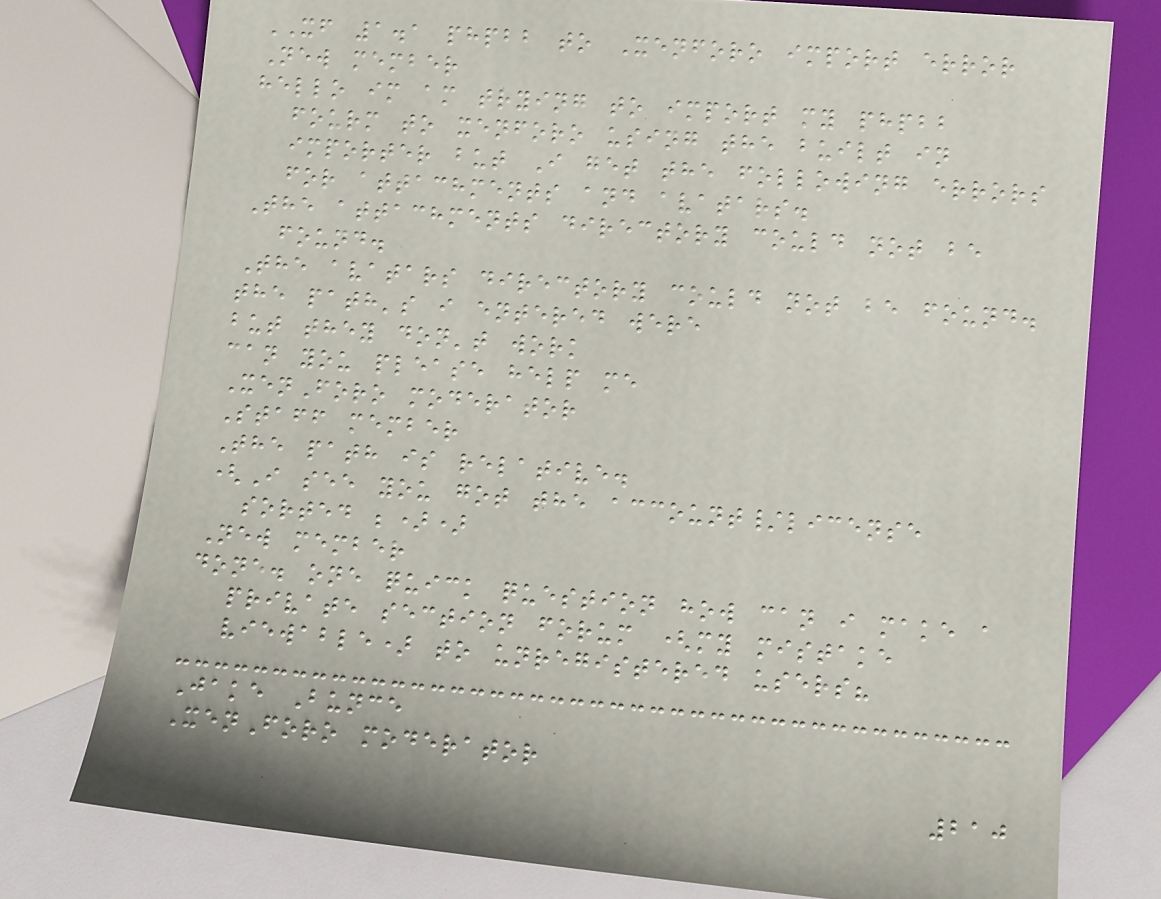XF 1.1 phpbb to Xenforo import error
New member
hello im am trying to import my phpbb
fourm to xenforo using the built in
importer but I get the following errors
for attachments and avatars.
The attachments directory could not be
found.
The avatars directory could not be found.
the path's i entered were
but they don't work
can you please help me
XenForo moderator
Staff member
The path is relative.
(I see you got the account/license
sorted ;))
New member
done. one quick question how can i make a
private section forum (my mistake
viewable) to unregistered users?
Jake Bunce
XenForo moderator
210
